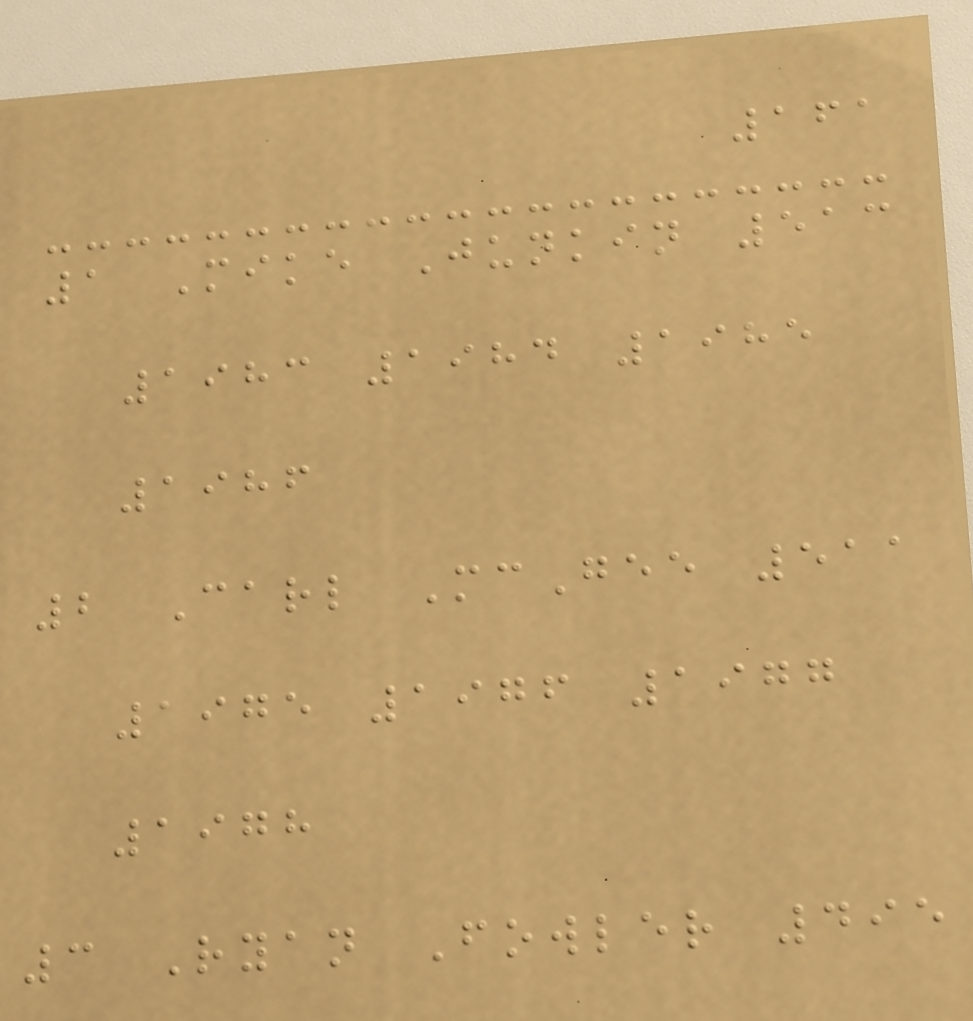161
1 Mike Junkin 513
1983 1984 1985
1986
2 Carl McGee 511
1975 1976 1977
1978
3 Ryan Fowler 495
